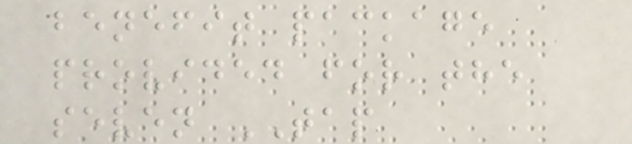benefit package
provided for the
seven TAP
